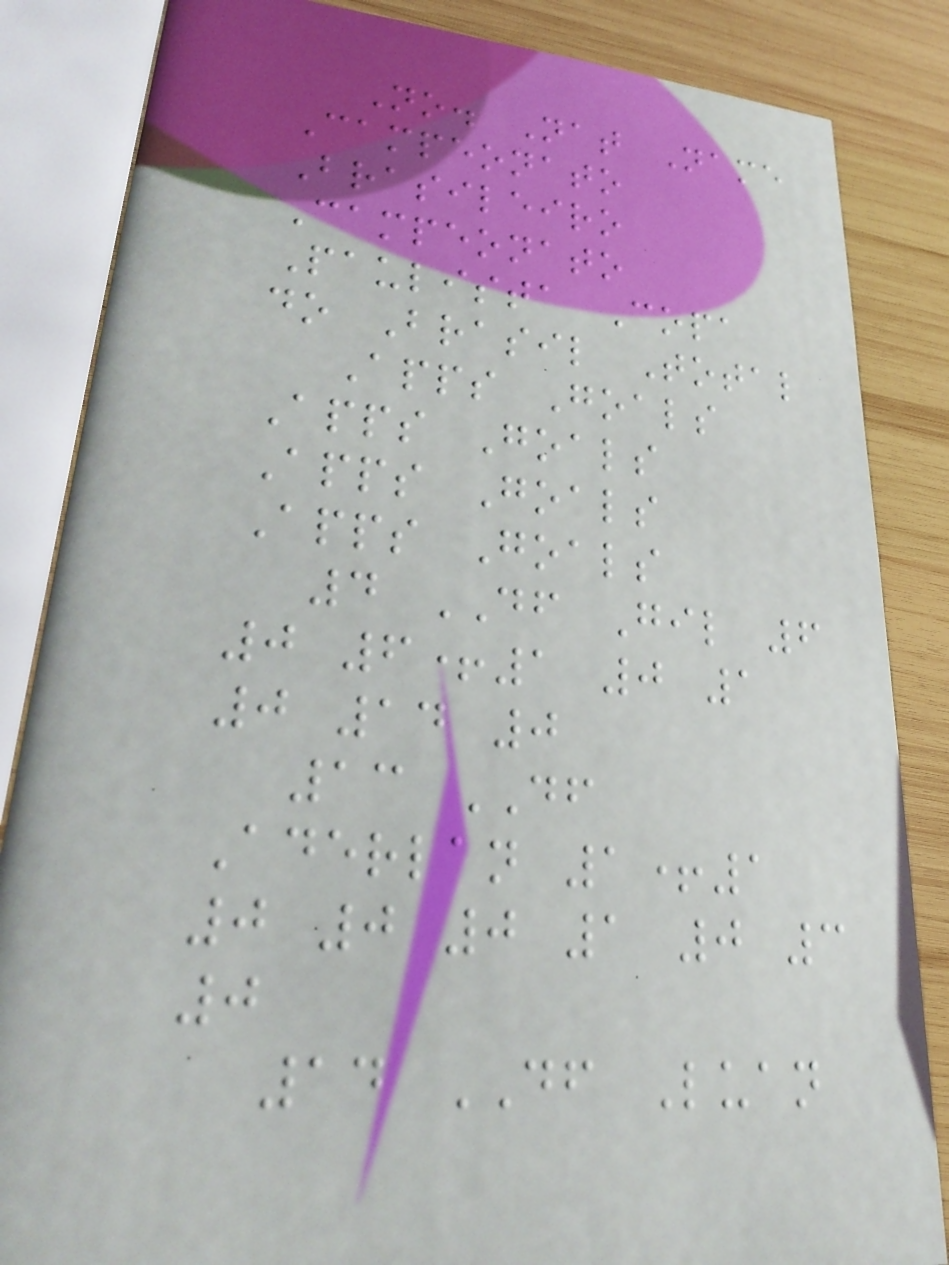No. Nat Name
Campeonato
Brasileiro
Campeonato
Paulista Copa
do Brasil Total
Apps Goals
Apps Goals
Apps Goals
Apps Goals
4 DF Gil 6
0 6+1 0 1
0 14 0
13 DF
Aderlan 1+1
0 0 0 1 0 3
0
14 DF Luan
